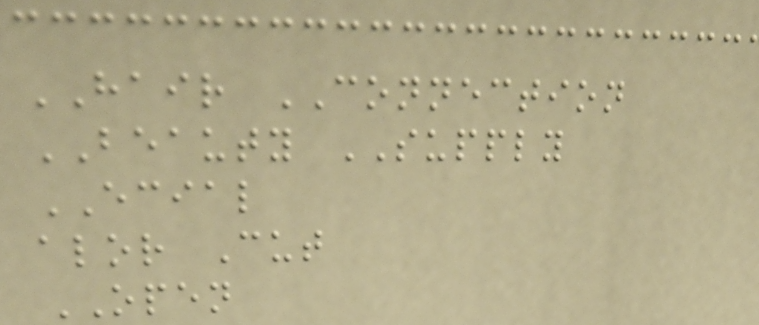HAIR CONNECTION
BEAUTY SUPPLY
ECIAL
alor Cut
OPEN
